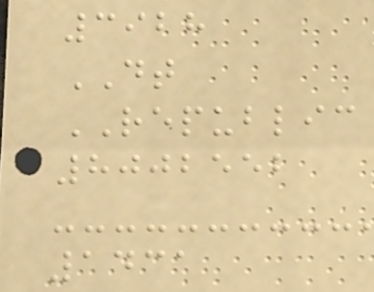3928
DT
REPUBLIC
8002552
1431
